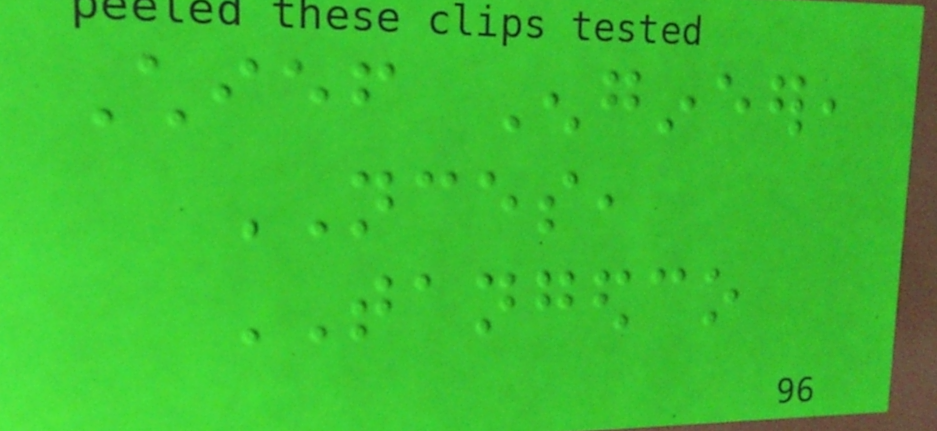Chief Engineer,
NCES,
TANGEDCO
